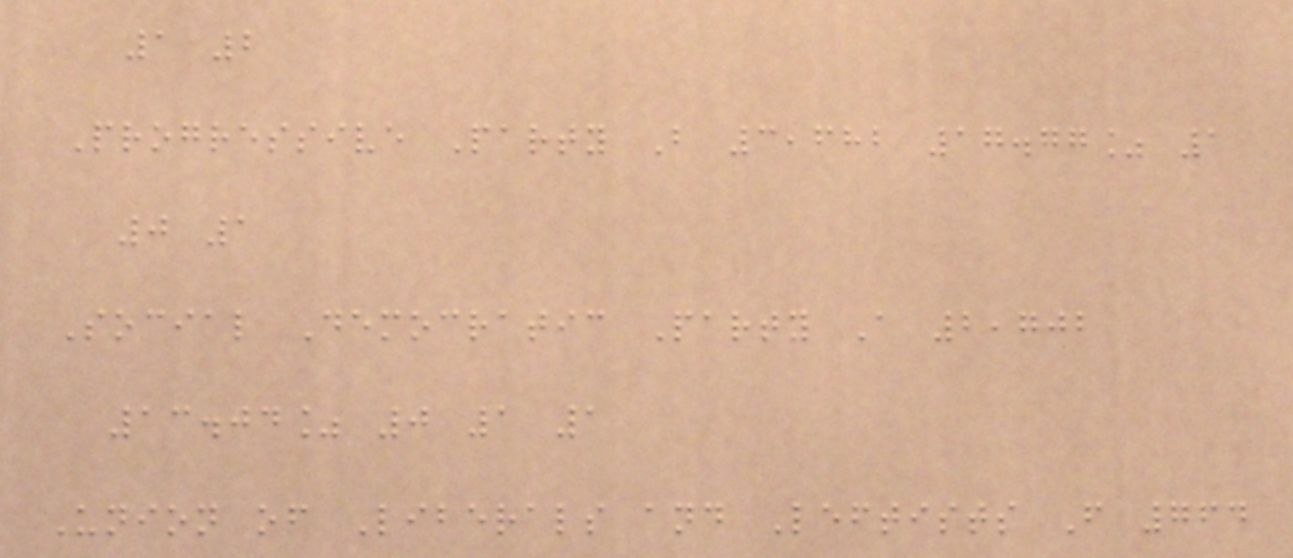1 2
Progressive Party B 3,682 17.77% 1
0 1
Social Democratic Party A 2,702
13.04% 0 1 1
Union of Liberals and Leftists F 764
